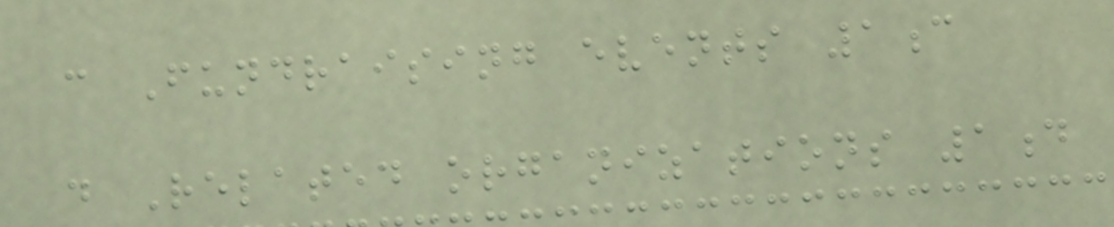c Fundraising events 1c
d Related organizations 1d
